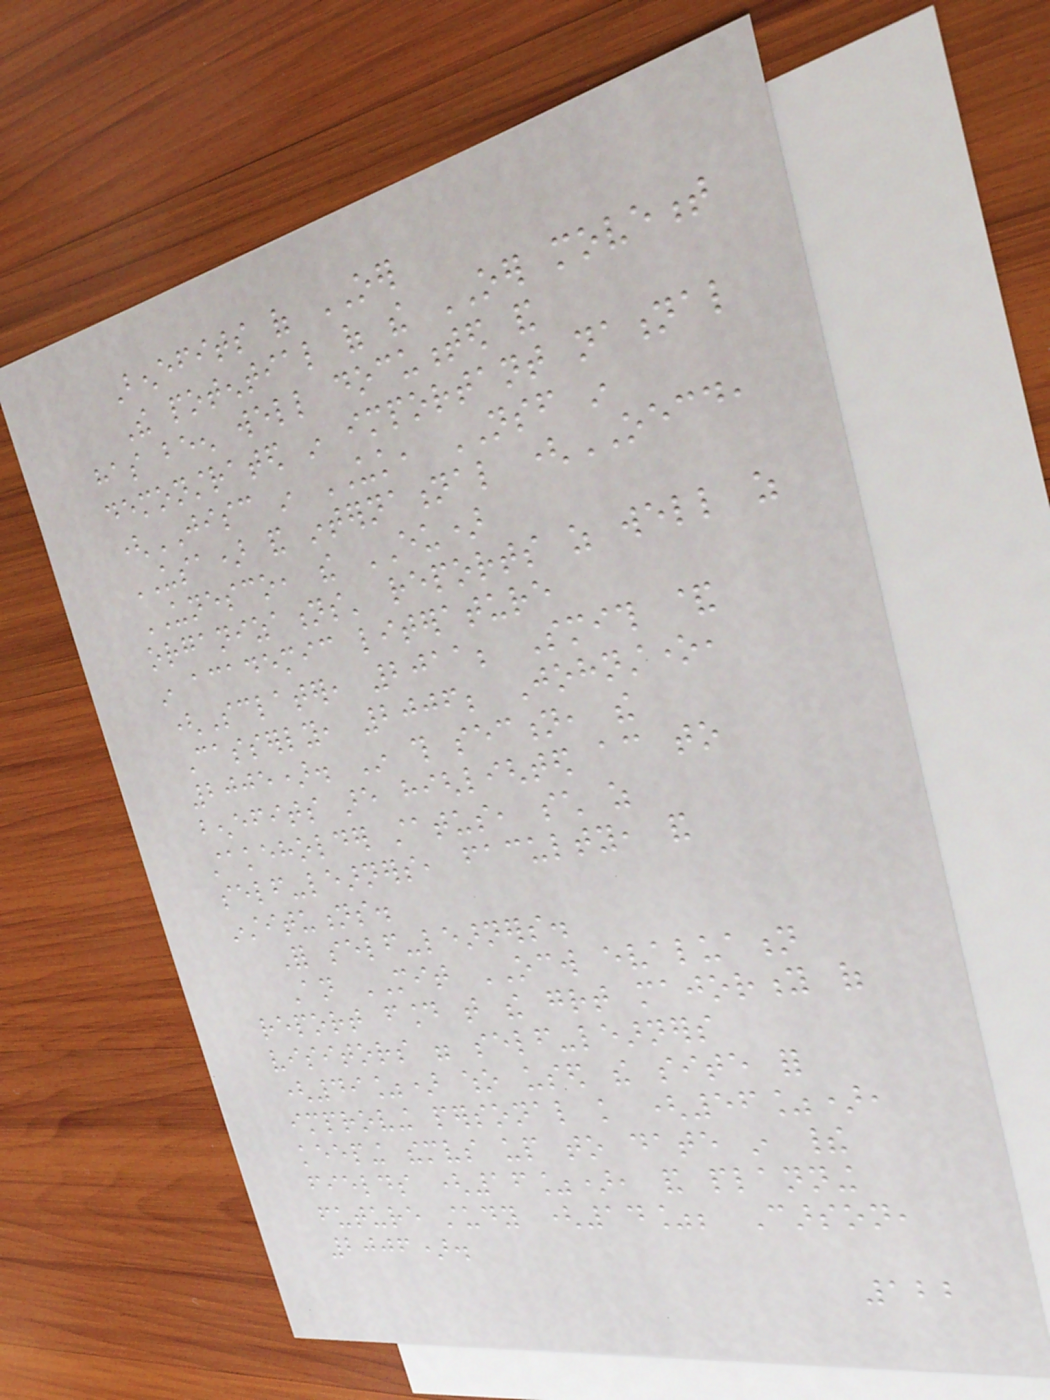Benefits of OER
The potential of the OER movement
has been well documented and
demonstrated in important national
(JISC in UK, NSF in
USA) and international (OECD,
UNESCO, the EU)
organizations' reports as well as
in academic literature
(Sclater, 2011; Smith &
Casserly, 2006; Johnstone,
2005). In this section, the
benefits are highlighted according to
stakeholder status, such as
self-learners, faculty, and
institutions.
For self-learners.
An MIT OCW evaluation
report found that the great majority of
visitors were self-learners
(49%) who used the site for
improving personal knowledge (56%),
keeping themselves up to date in their
fields (16%), and planning
future study (14%; Carson,
2006).
122
